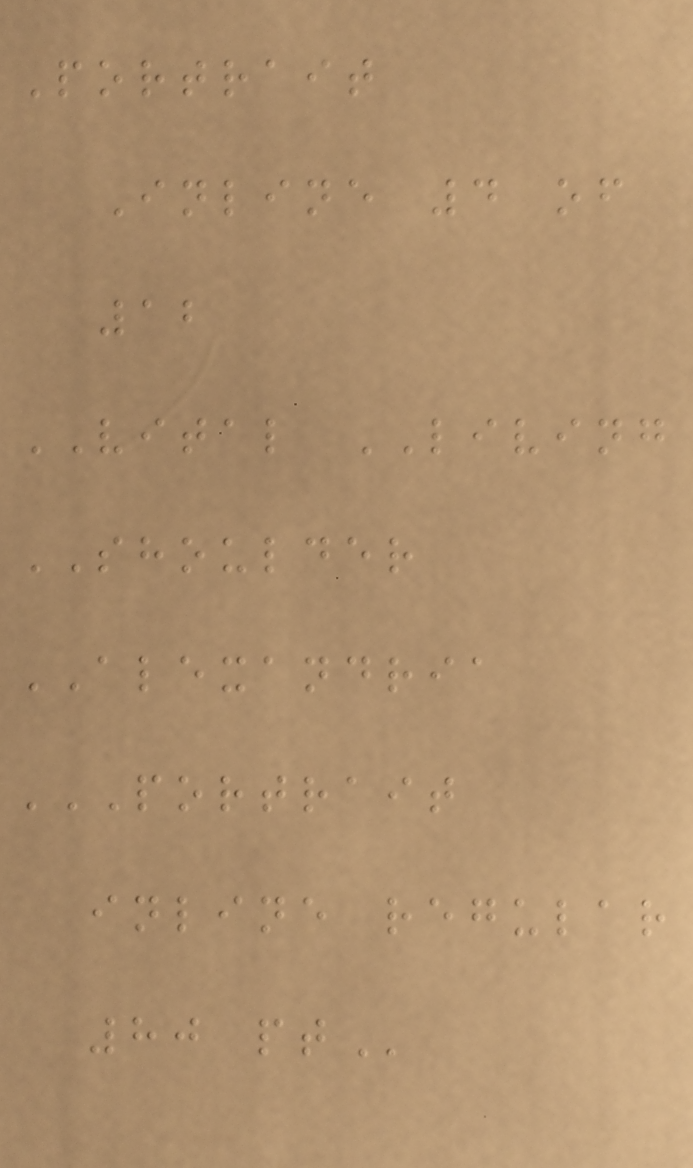Portrait
Inline 4 of
12
VITAL LIVING
SHOULDER
ALEXANDRIA
PORTRAIT
INLINE REGULAR
80 PT
